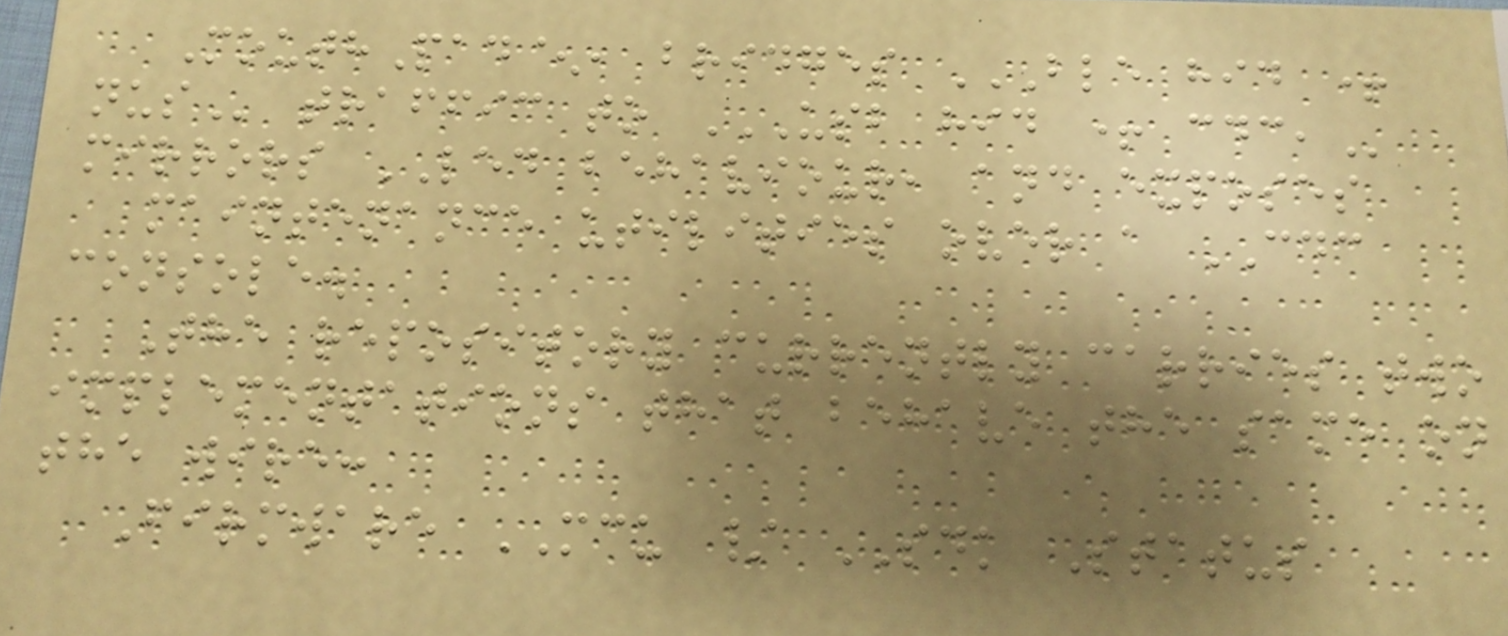MouthPad^, bridges BLE HID +
NUS traffic to USB HID + CDC,
mirrors LED behaviour, and exposes
maintenance utilities over a CDC
console.
The repository currently carries two
implementations that behave the same on
the wire:
Firmware MCU / SDK Status
